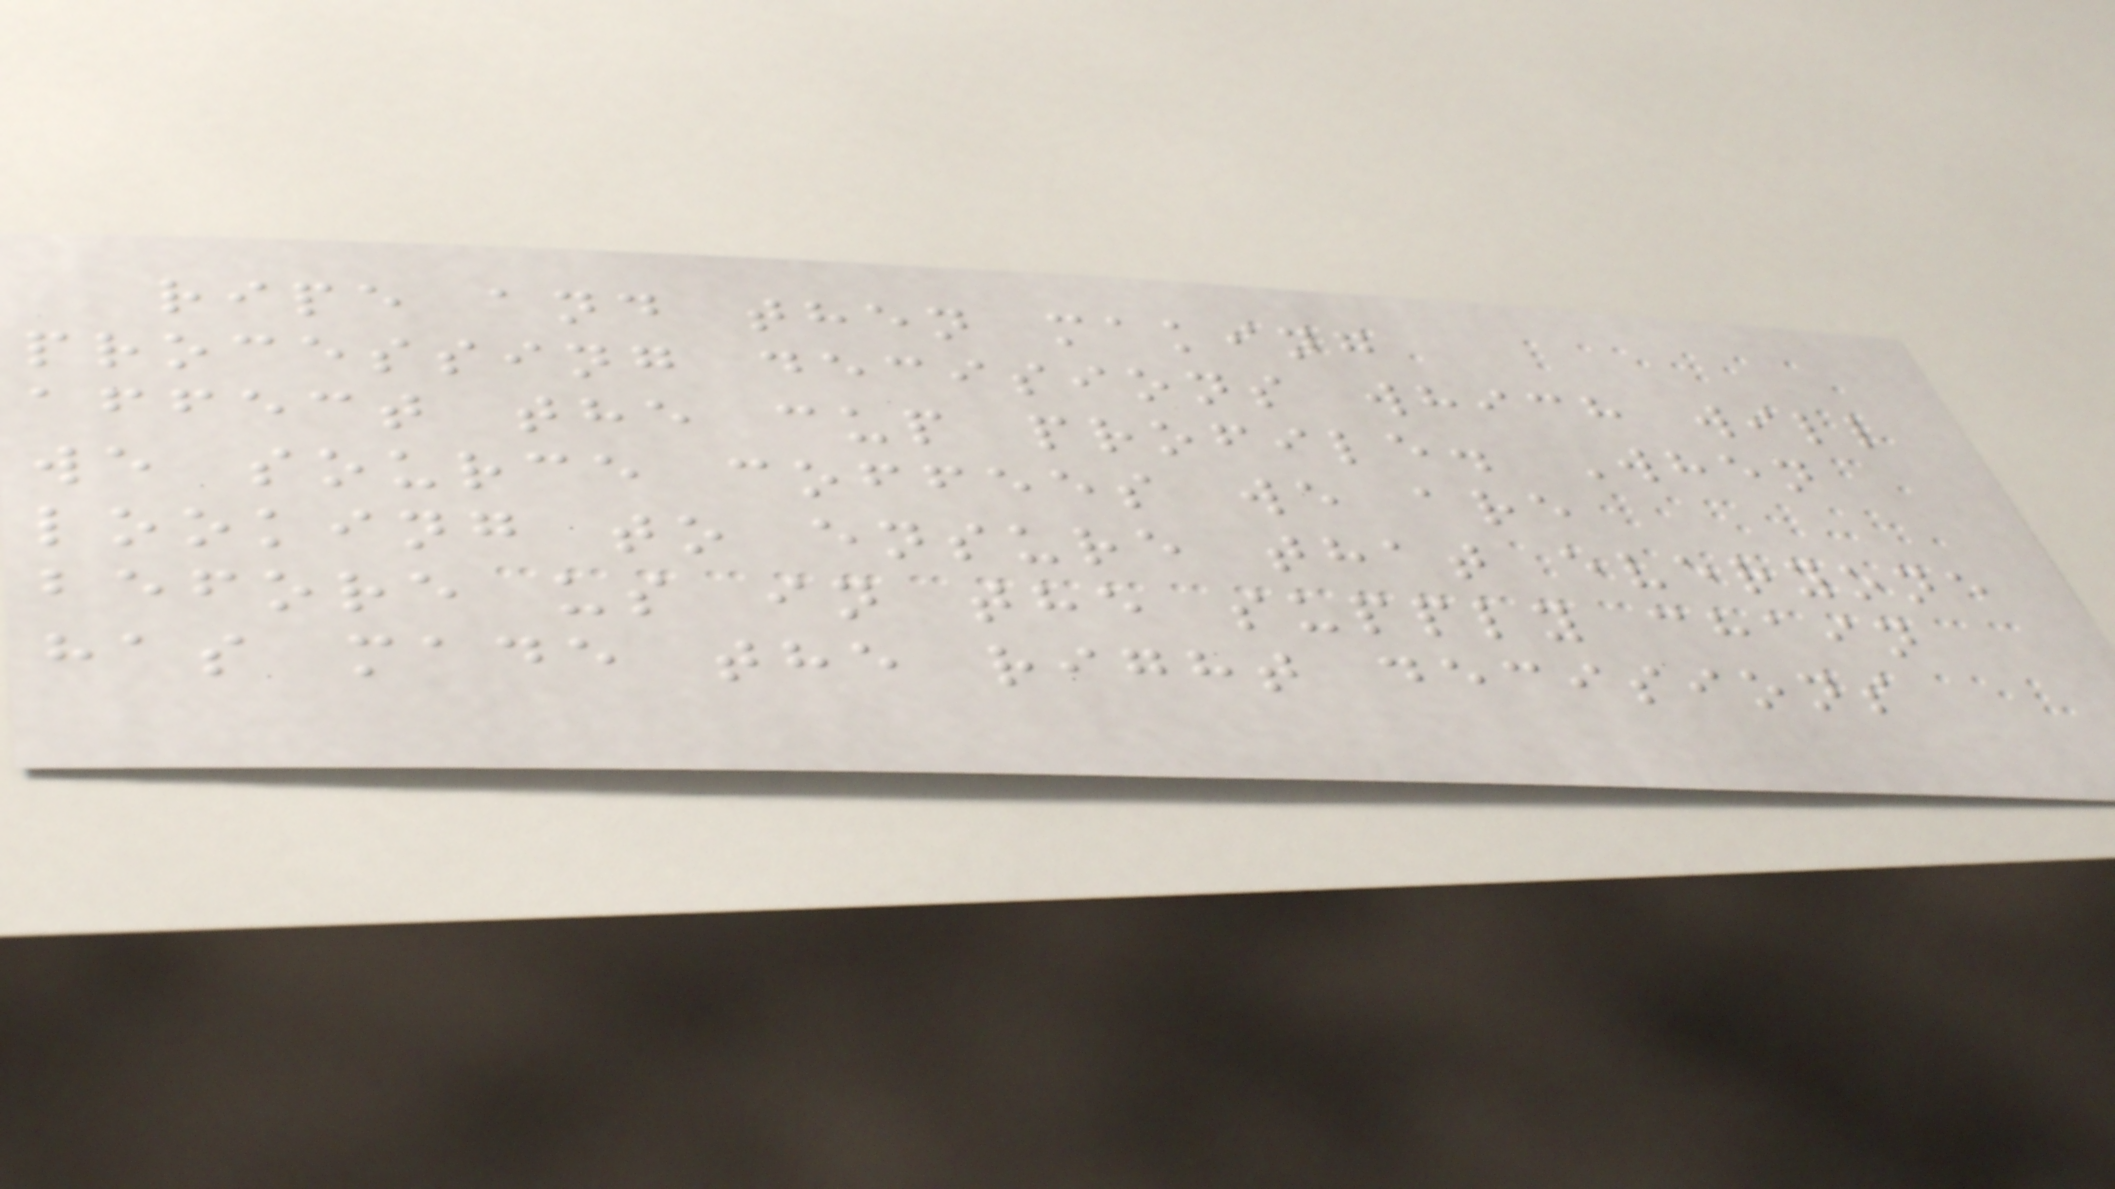ripe and then making
processing decisions which will
affect the cup profile. When
we source coffees we are
looking to ensure that everyone
before us in the supply chain
has made the right decisions
